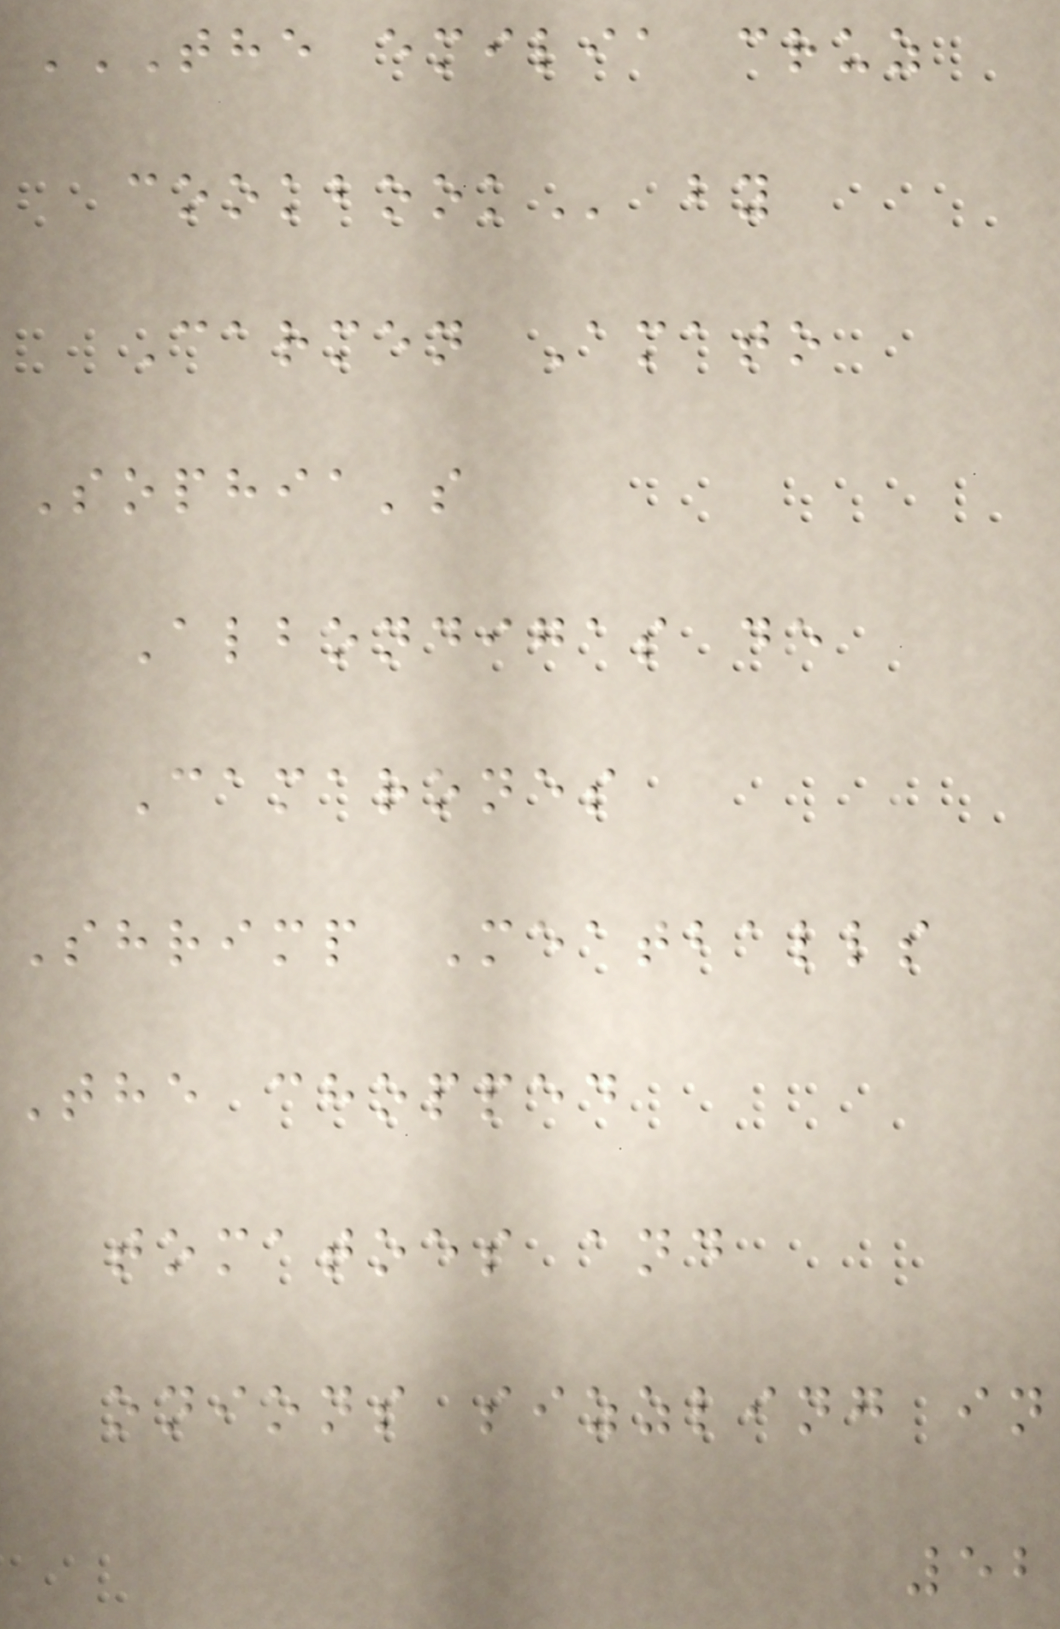THE EMILIA CRUZ
COOKBOOK by
Carmen Amato
Sophia's
Albondigas de
Camarones
Shrimp Meatballs
The chopped
tomatoes and
onions sizzling in
52
